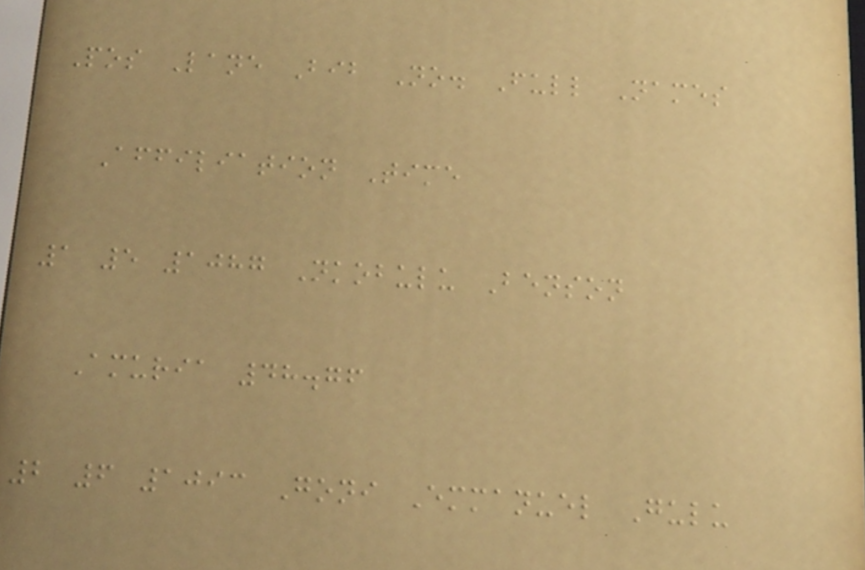Pos Lane Bib No. Full Names
Affiliation Time
1 5 1087 Nkobulu Benson
Amuria 48.76
2 6 1093 Goni Emmanuel Gulu
